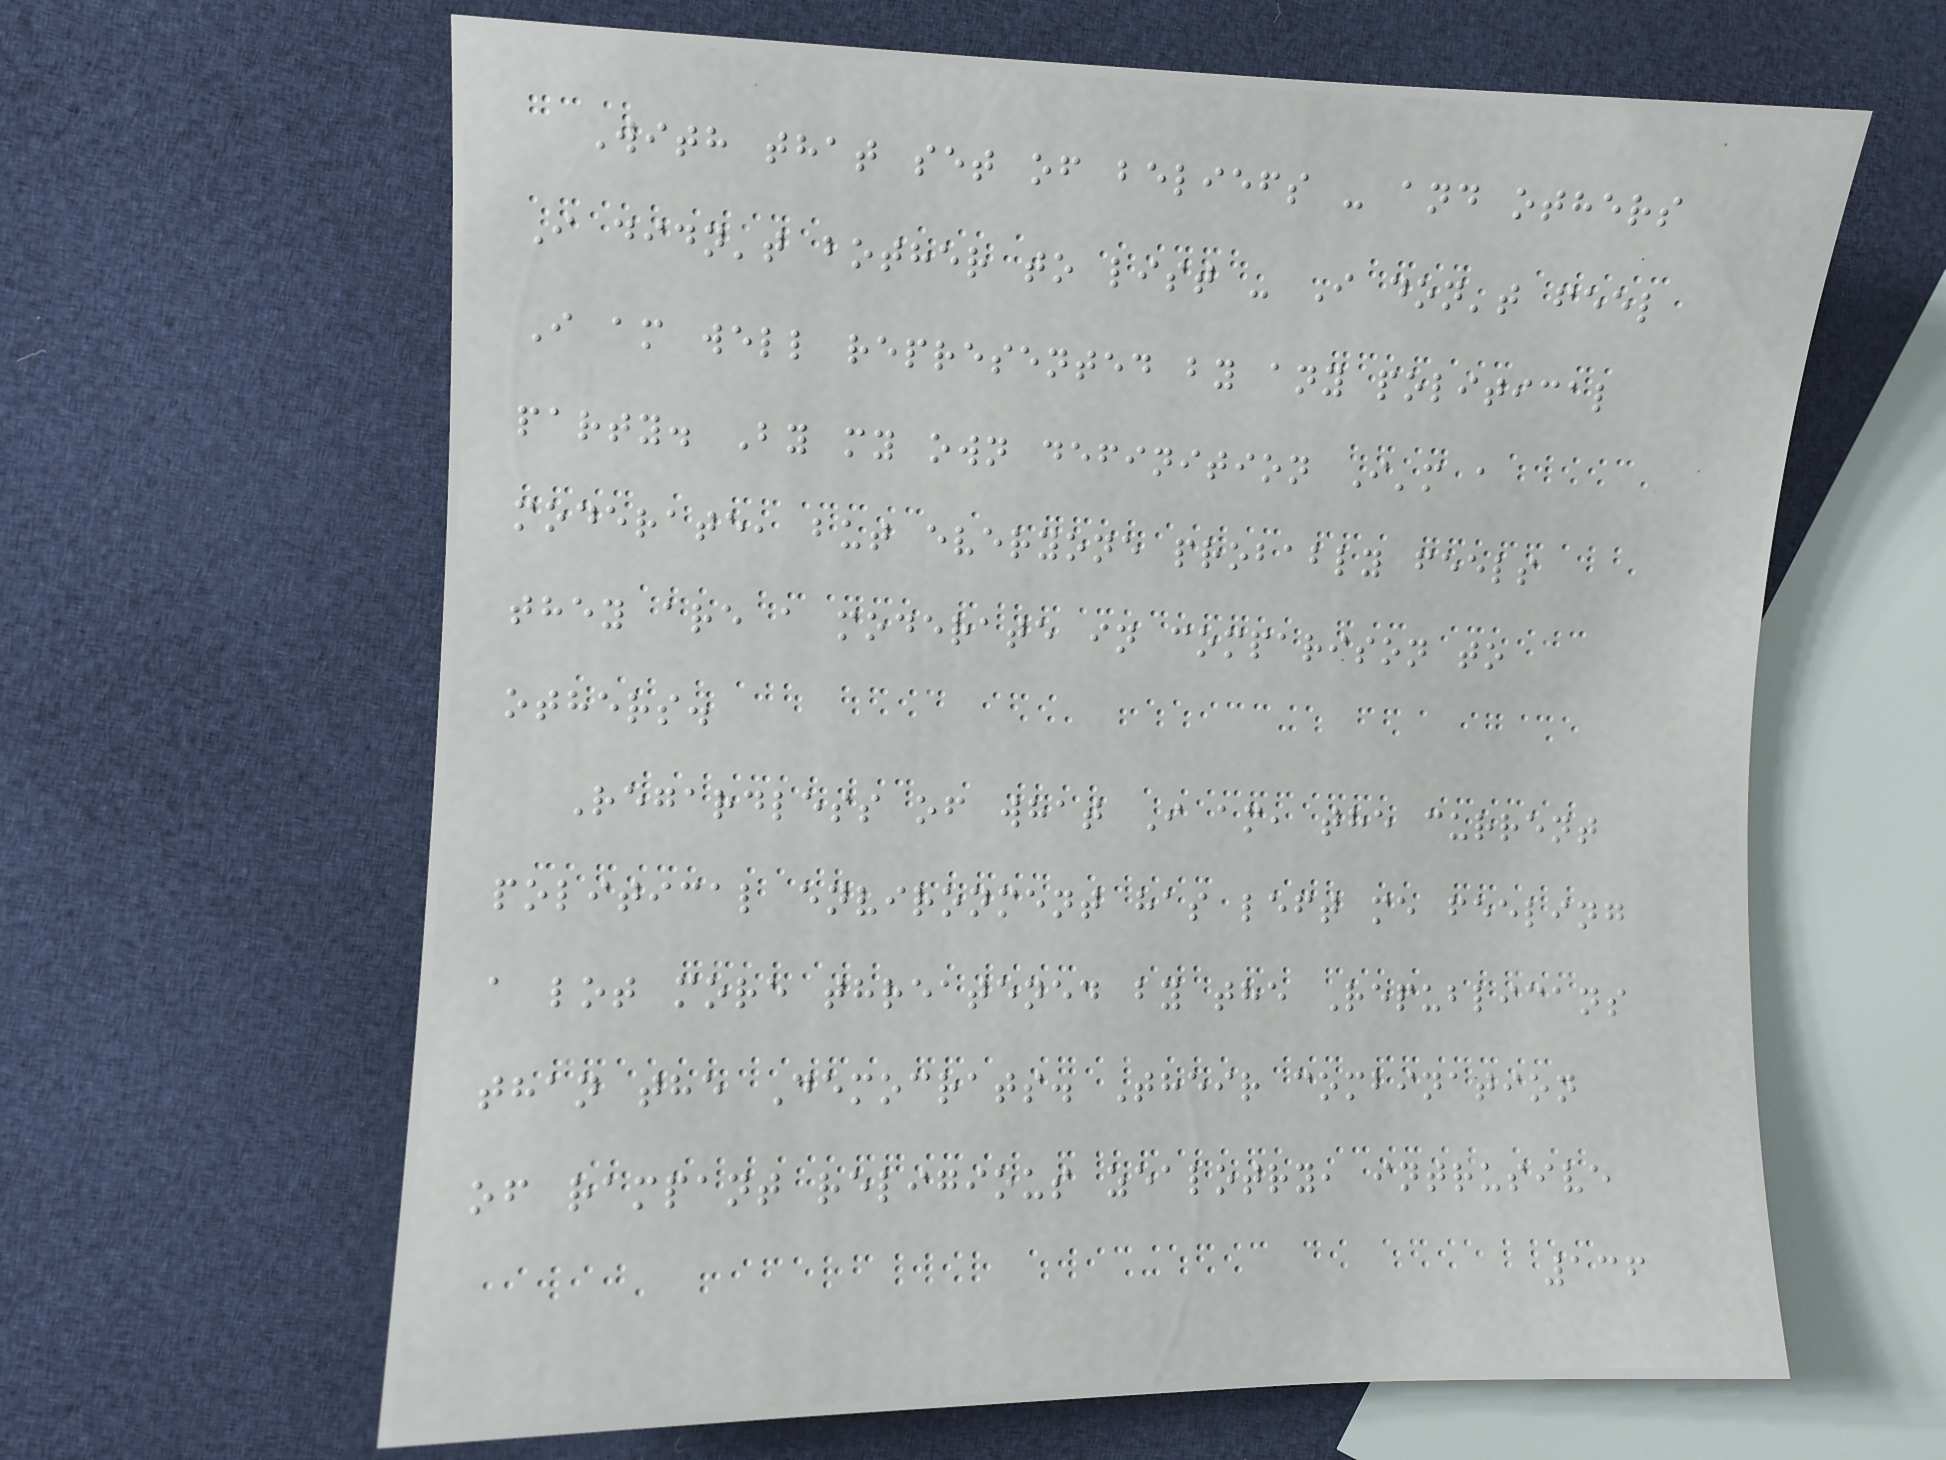With that set of beliefs - and others
I didn't bother to list - I don't feel
I am well represented by any political
party. By my own definition I'm a
moderate, but everyone probably feels
they are a moderate in comparison to
others.
Regardless of what I am, the current
political environment has left me feeling
a lot more threatened by the Republicans
than the Democrats. Their combination
of rampant religious zealotry, intrusive
136
